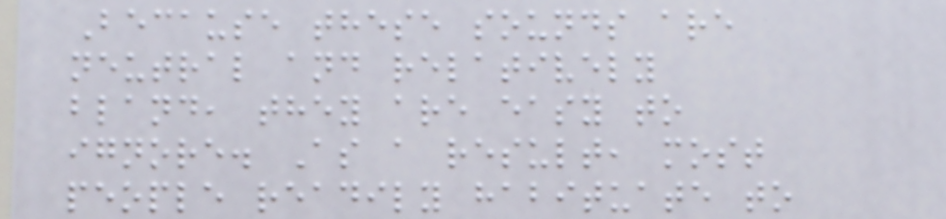Because these sounds are
neutral and relatively
bland, they are easy to
ignore. As a result, most
people readily habituate to
